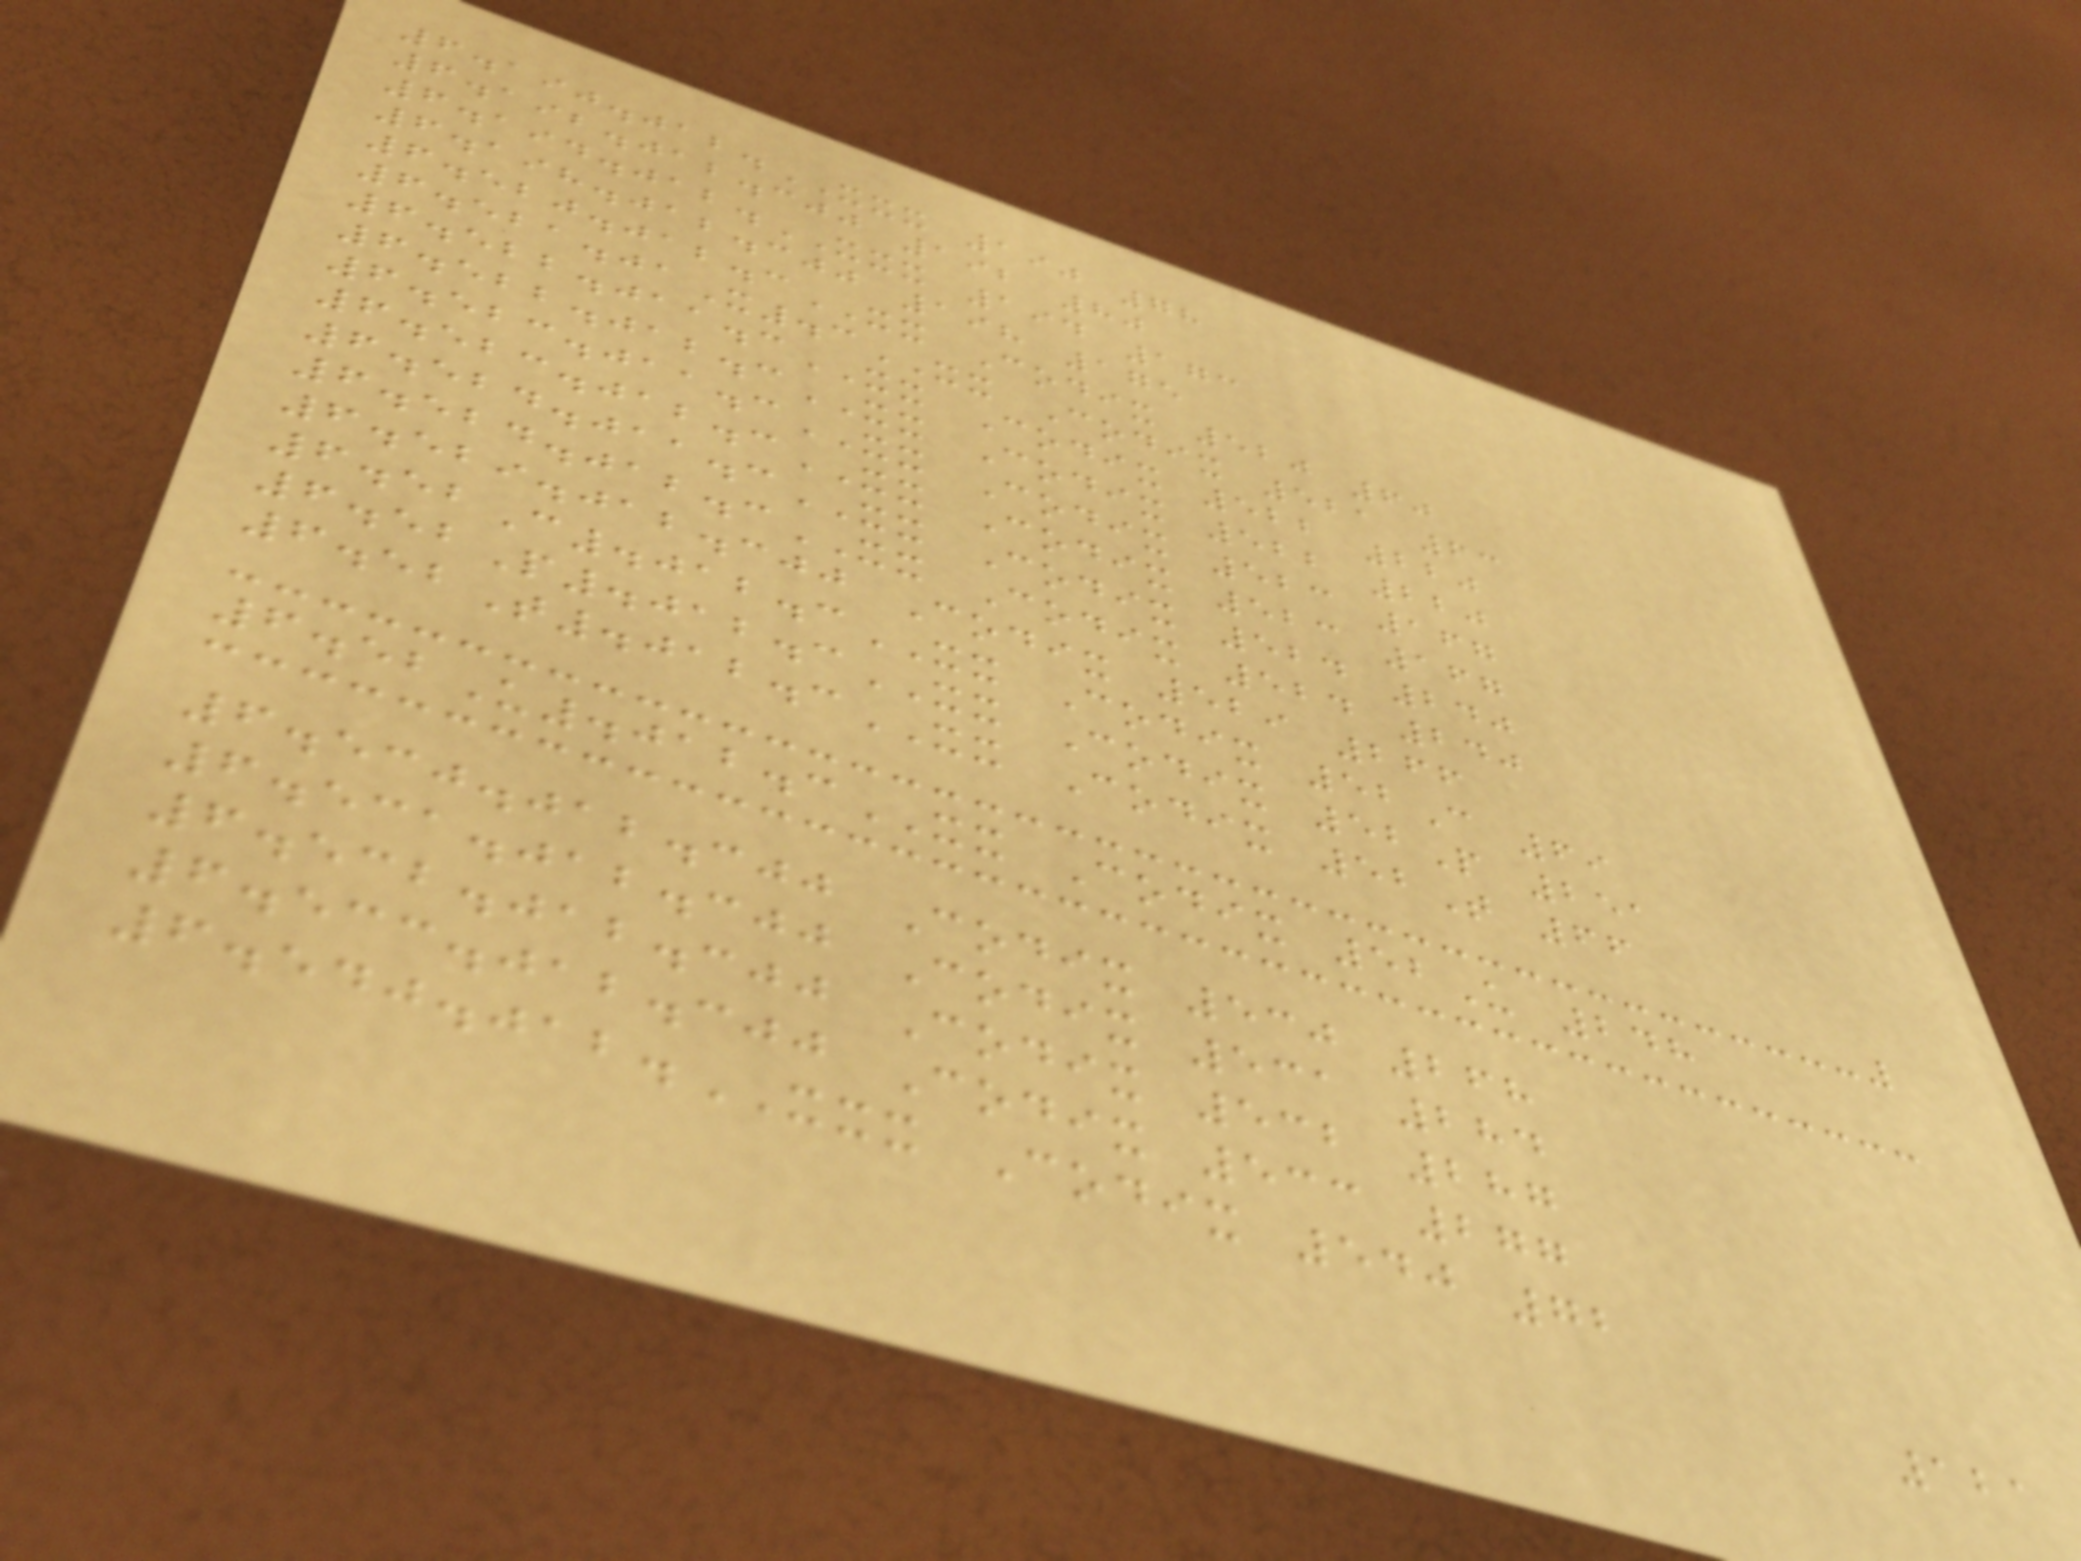6.190.012.XXX 190 78
6.192.012.300 192 80
6.194.012.XXX 194 173
6.198.012.300 198 175
6.520.012.3XX Codix 520 60
6.521.01X.3XX Codix 521 63
6.522.011.3XX Codix 522 220
6.522.012.3XX Codix 522 220
6.523.011.3XX Codix 523 167
6.523.012.3XX Codix 523 167
6.524.011.3XX Codix 524 240
6.524.012.3XX Codix 524 240
6.529.012.300 Codix 529 266
6.52C.012.3XX Codix 52C 69
6.52P.012.3XX Codix 52P 251
6.52T.012.3XX Codix 52T 66
6.52U.012.3XX Codix 52U 248
6.530.012.300 Codix 530 268
6.531.012.300 Codix 531 284
6.532.012.300 Codix 532 287
6.533.012.300 Codix 533 277
6.540.012.XXX Codix 540 72
121
